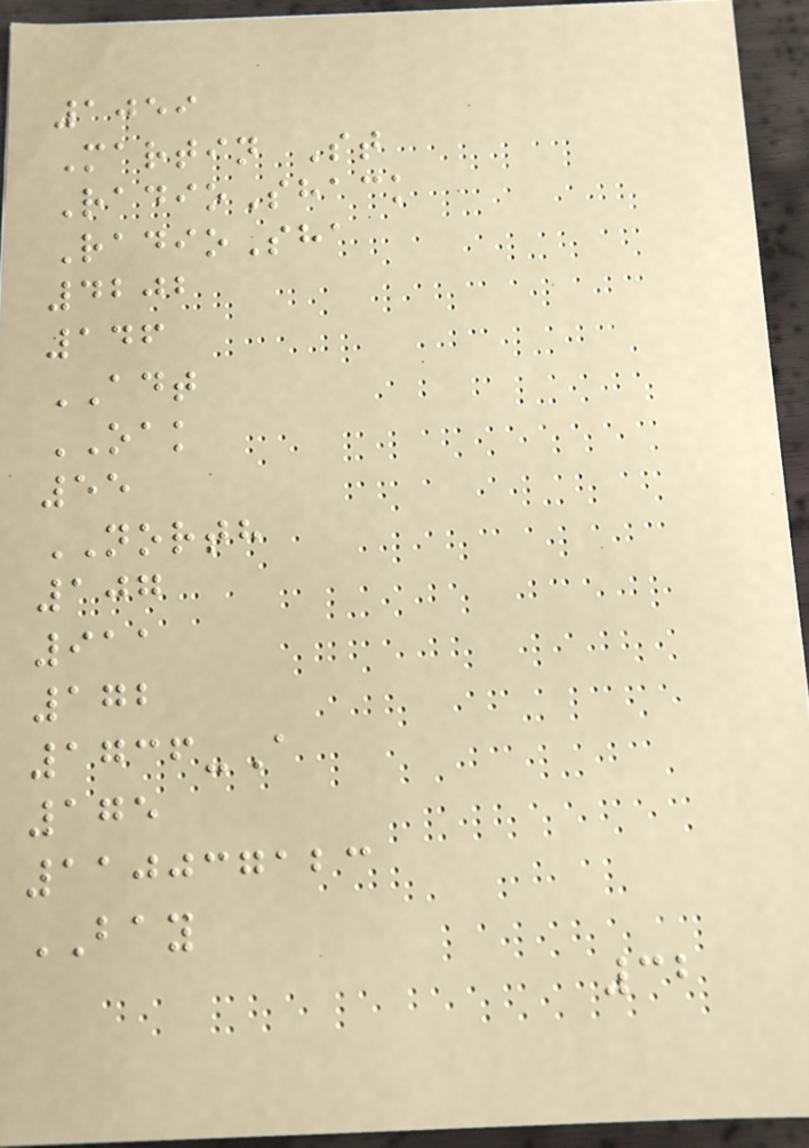1059
Martin St
RadioShack
RadioSha
4202
146
ADT
OAK
55
NORTH
107
911
172
1736-A
175
110037123
BAY
32
